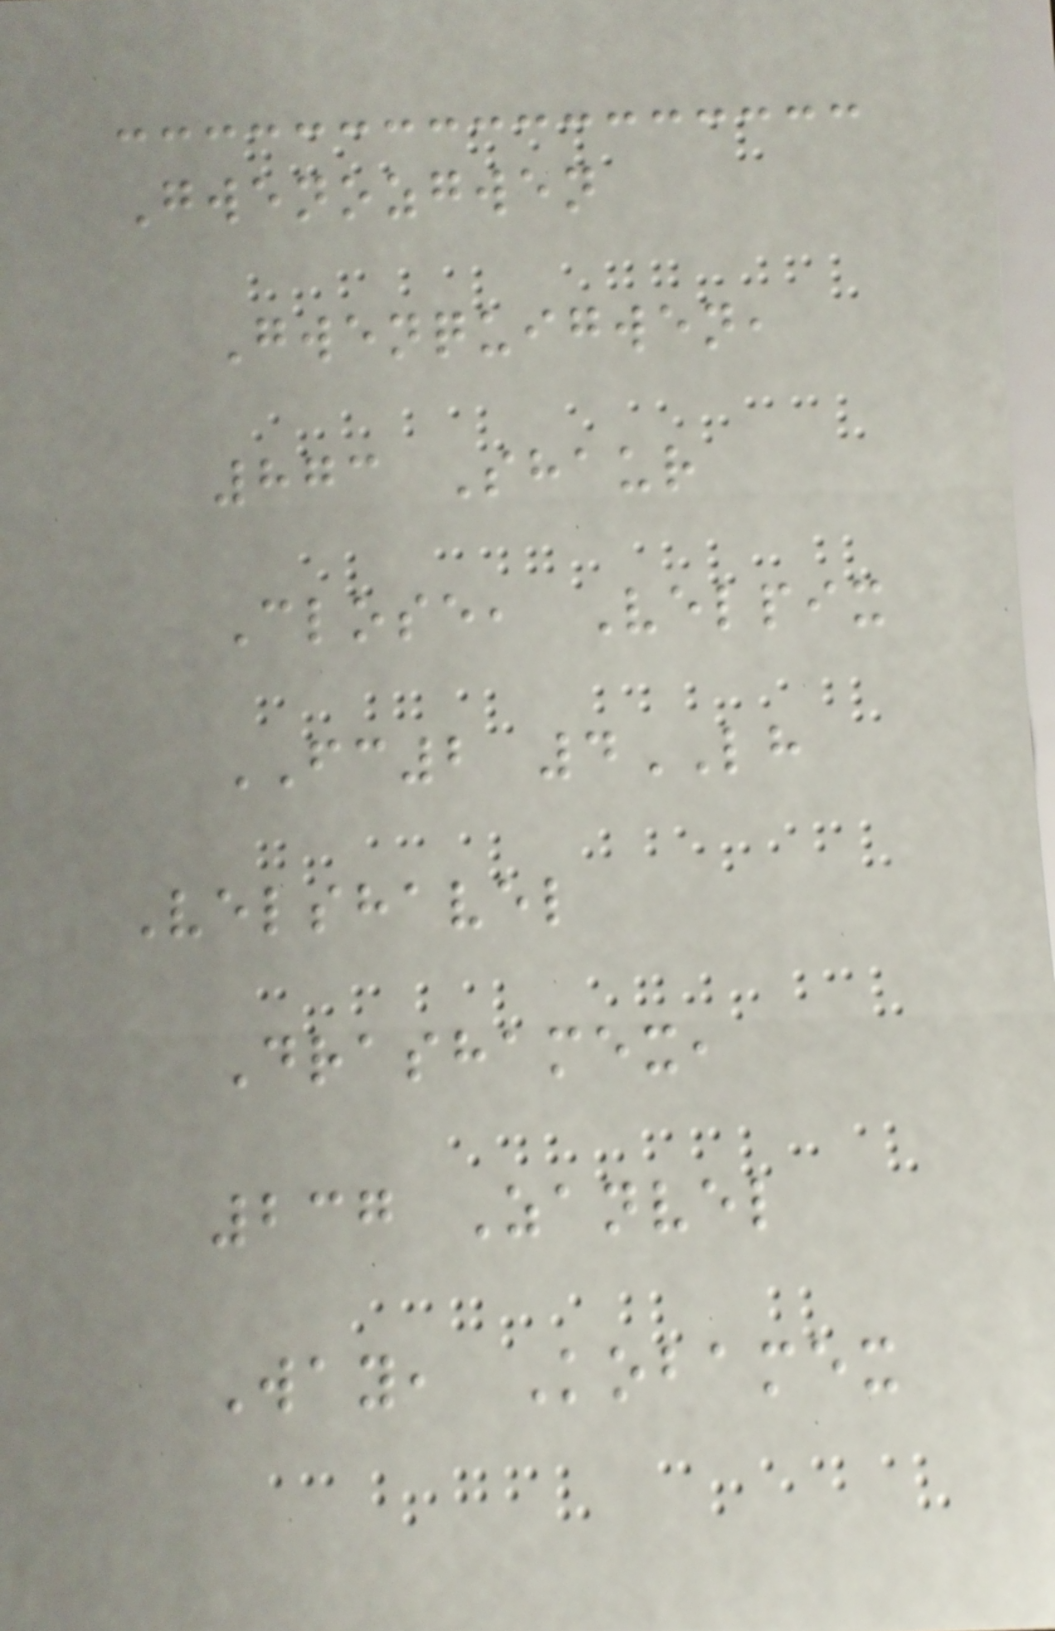Gwenozgwen
Gwenquigwen,
873 Shaur
Close, Velpix
FC2 4LH
Velshavel
Drashamex,
237 Zanvel
Way, Kobamex
